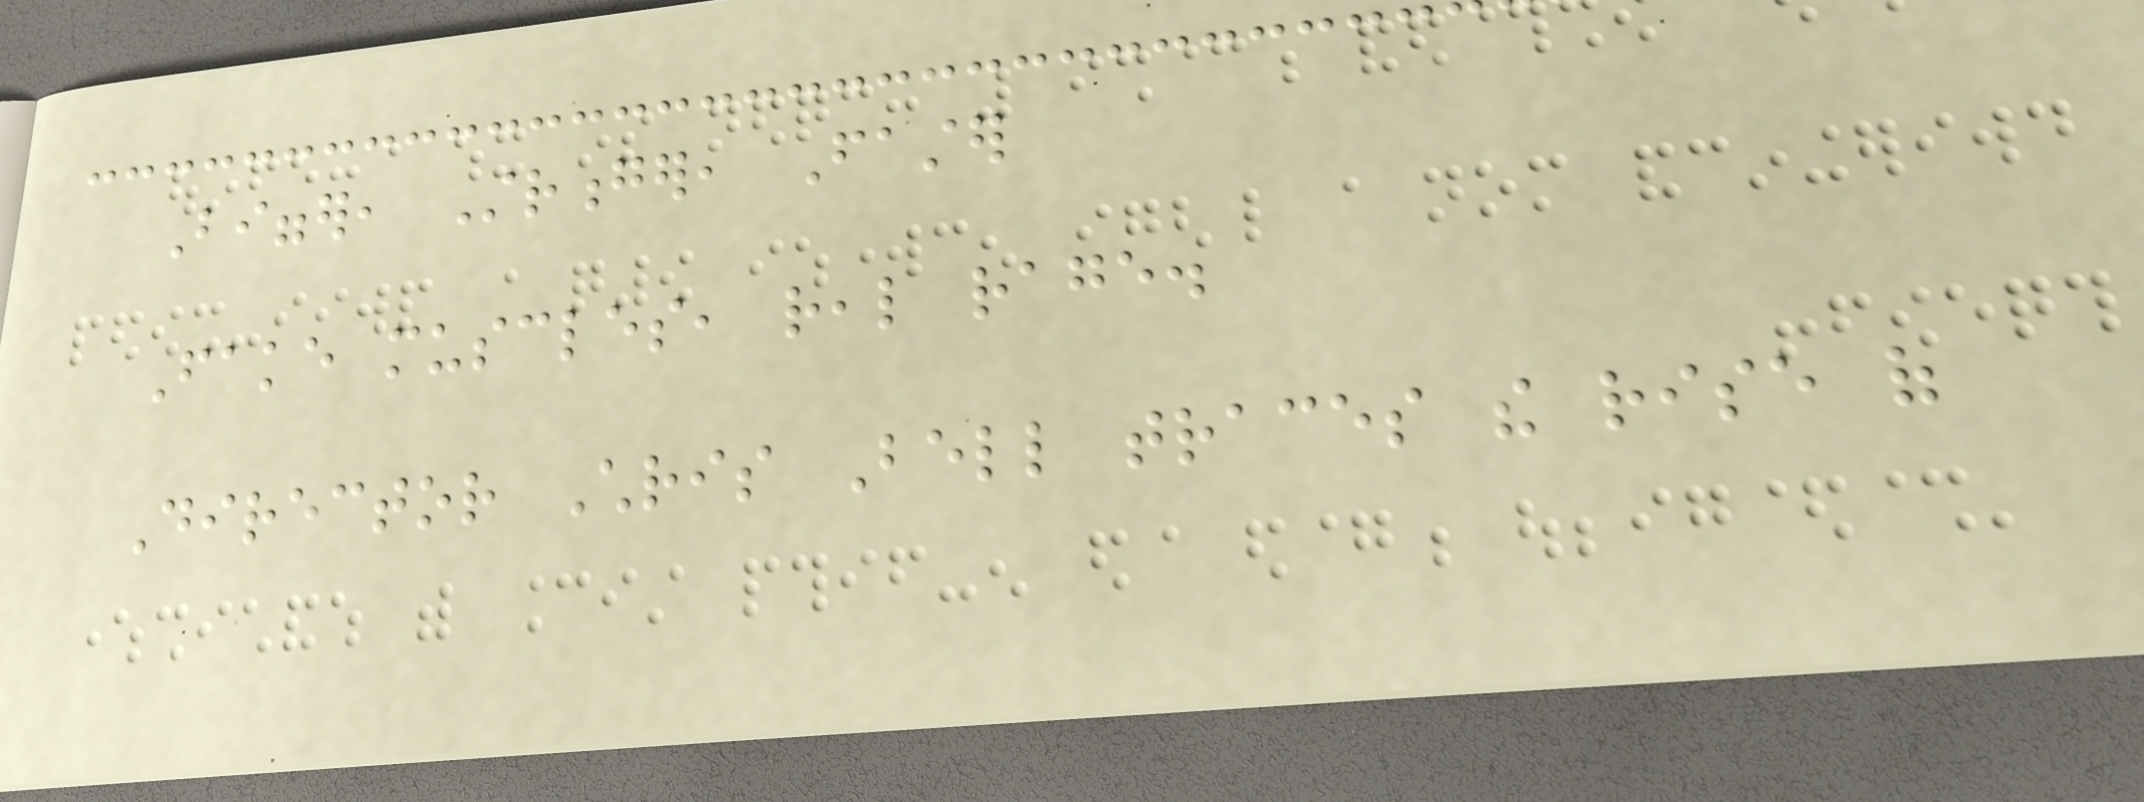Bigger, Stronger, Faster
Fake muscles, real rage.
Director Chris Bell traces the rise of
